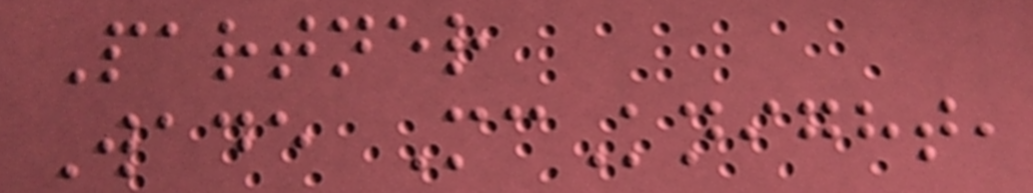Partner
Wade McKnight,
